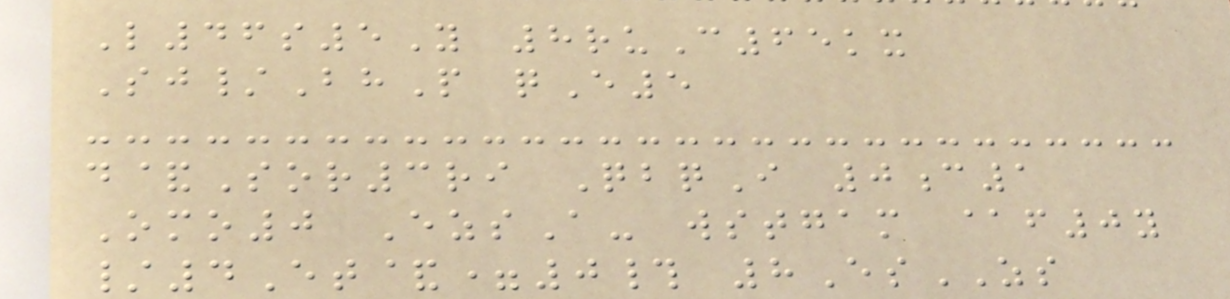L46s5Y 8ruC65kx
Sj/BhP qE5
d&Sor3ri QbqI 0c1
Omo0 EzsA- wstgam @f0y
/4Et&=0# 8EsZS
